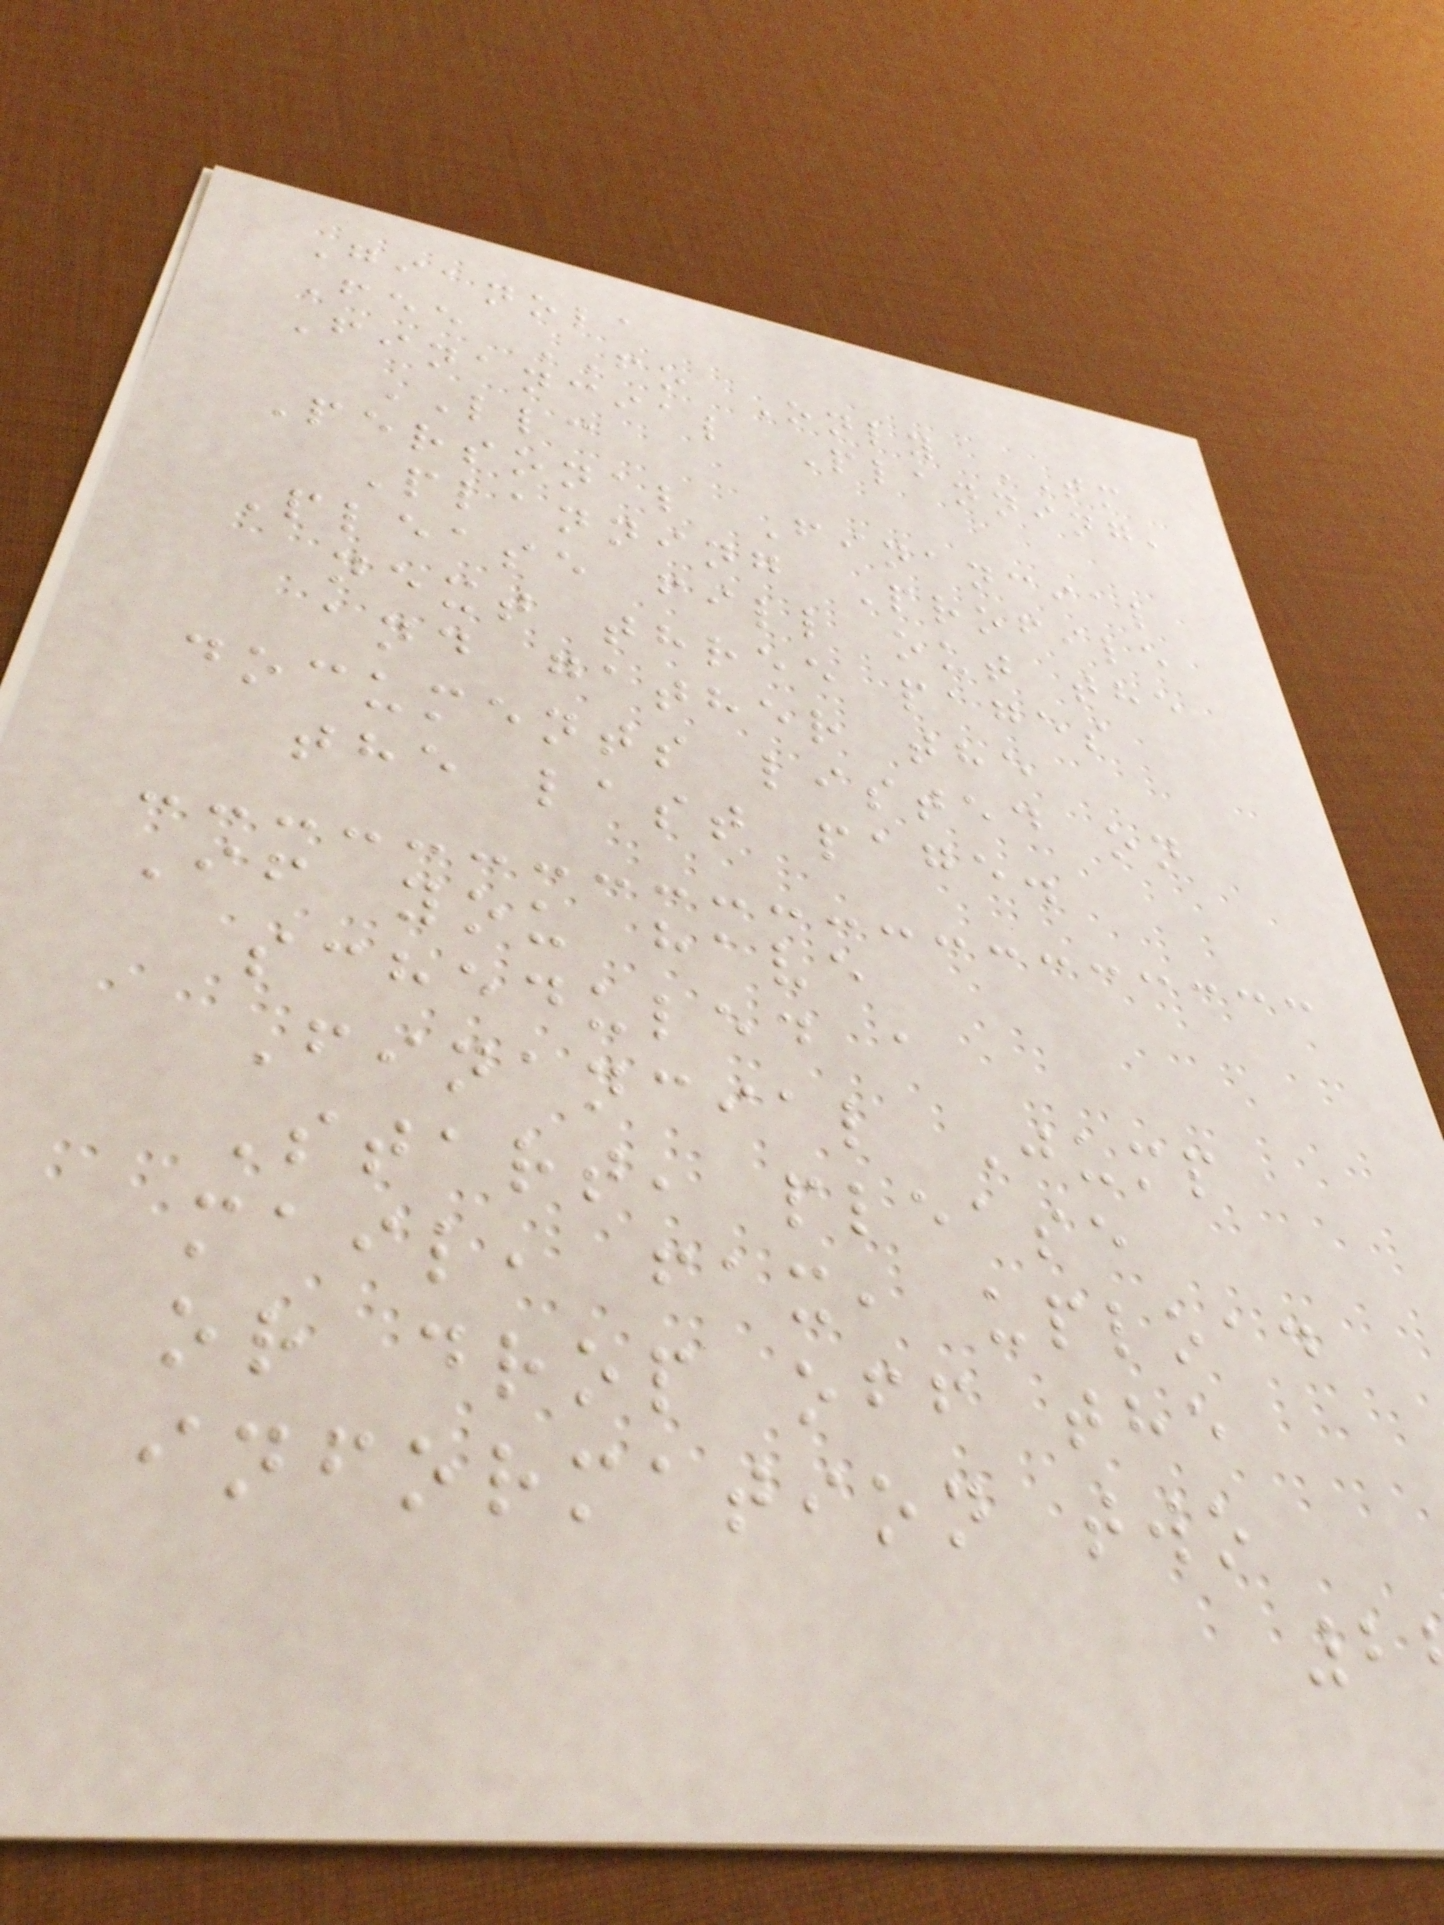Gianola
Fee FO Only TM
Financial Planning,
LLC
Personal Financial
Planning Profile
Please fill out the
next three pages
and gather the
documents listed on
the last page.
If you have
scheduled a
Financial Jump
Start, please
mail, fax, upload
or drop off the
information two
